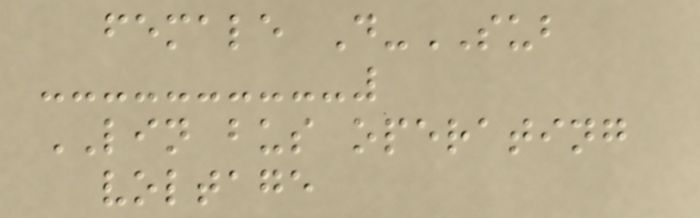female D-SUB
LIN bus operating
voltage
